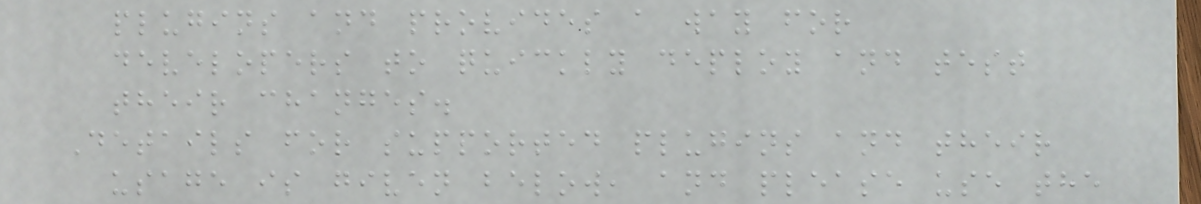plugins and provides a way for
developers to quickly deploy and test
their changes.
Details for supported plugins and their
usage is given below, and please use the
